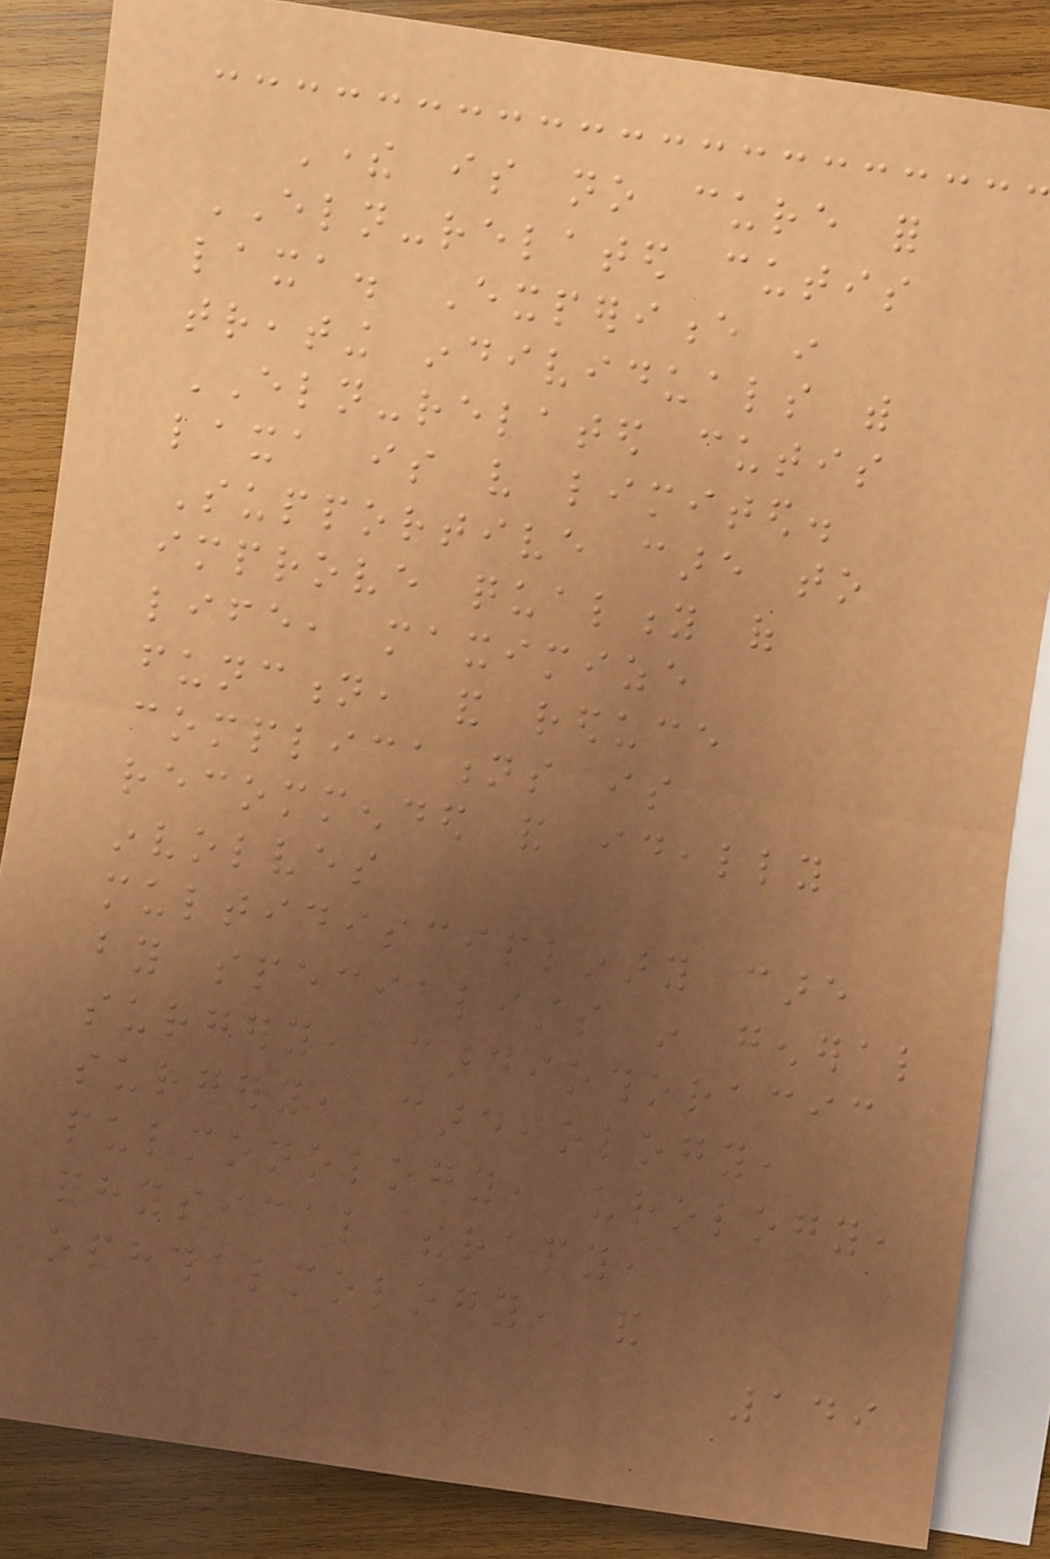There is no cure for
ELN-related cutis
laxa. Experience in
treating individuals with
ELN-related cutis
laxa is very limited.
Supportive care to
improve quality of
life, maximize
function, and reduce
complications is
recommended and ideally
involves
multidisciplinary care
by specialists in general
surgery, cardiothoracic
surgery, cardiology,
pulmonology, urology,
physical therapy,
ophthalmology, and
149
